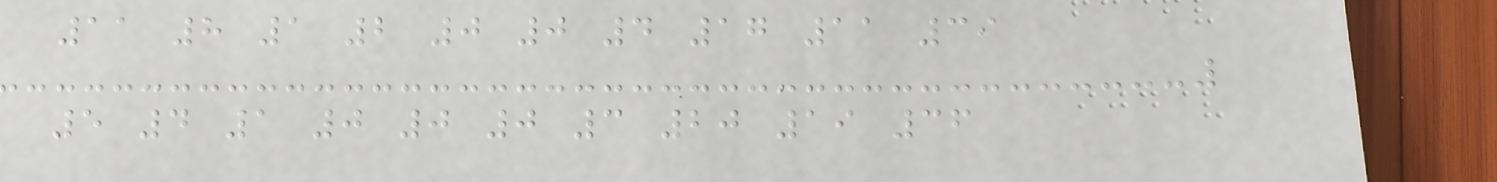11 8 1 2 0 0 4 17 11 39
5 4 1 0 0 0 3 20 19 36
